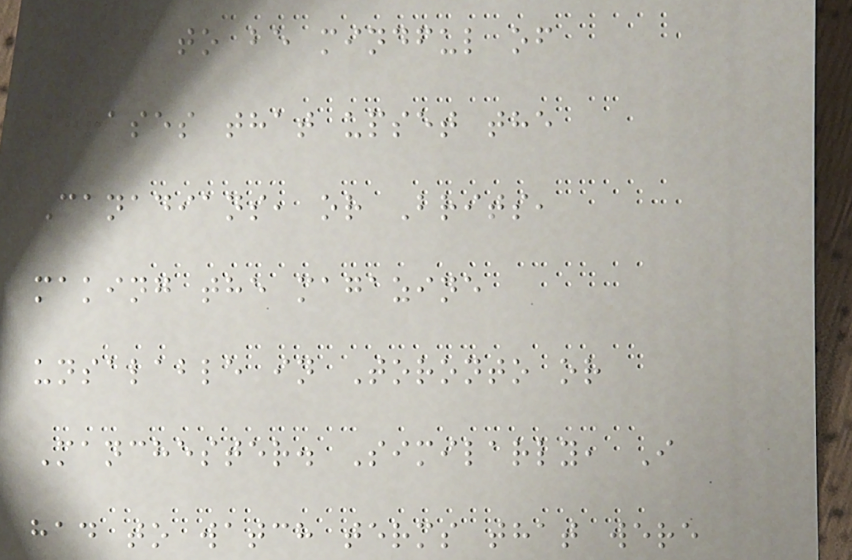had to be mindful of
phrases that upset the
Canadians, or Brits,
making the magazine
unsalable in Toronto or
Manchester. Similarly, I
had to watch terms that were
